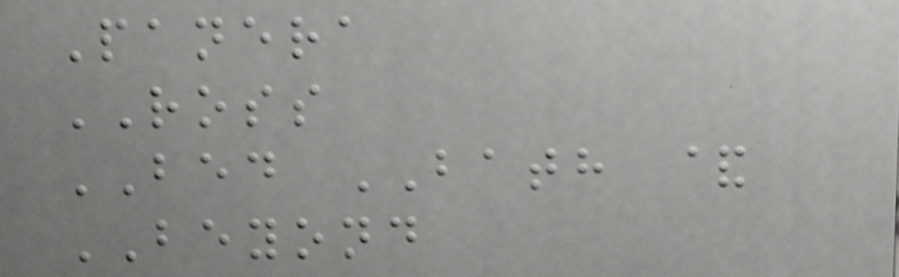Panera
ROSS
BED BATH &
BEYOND
